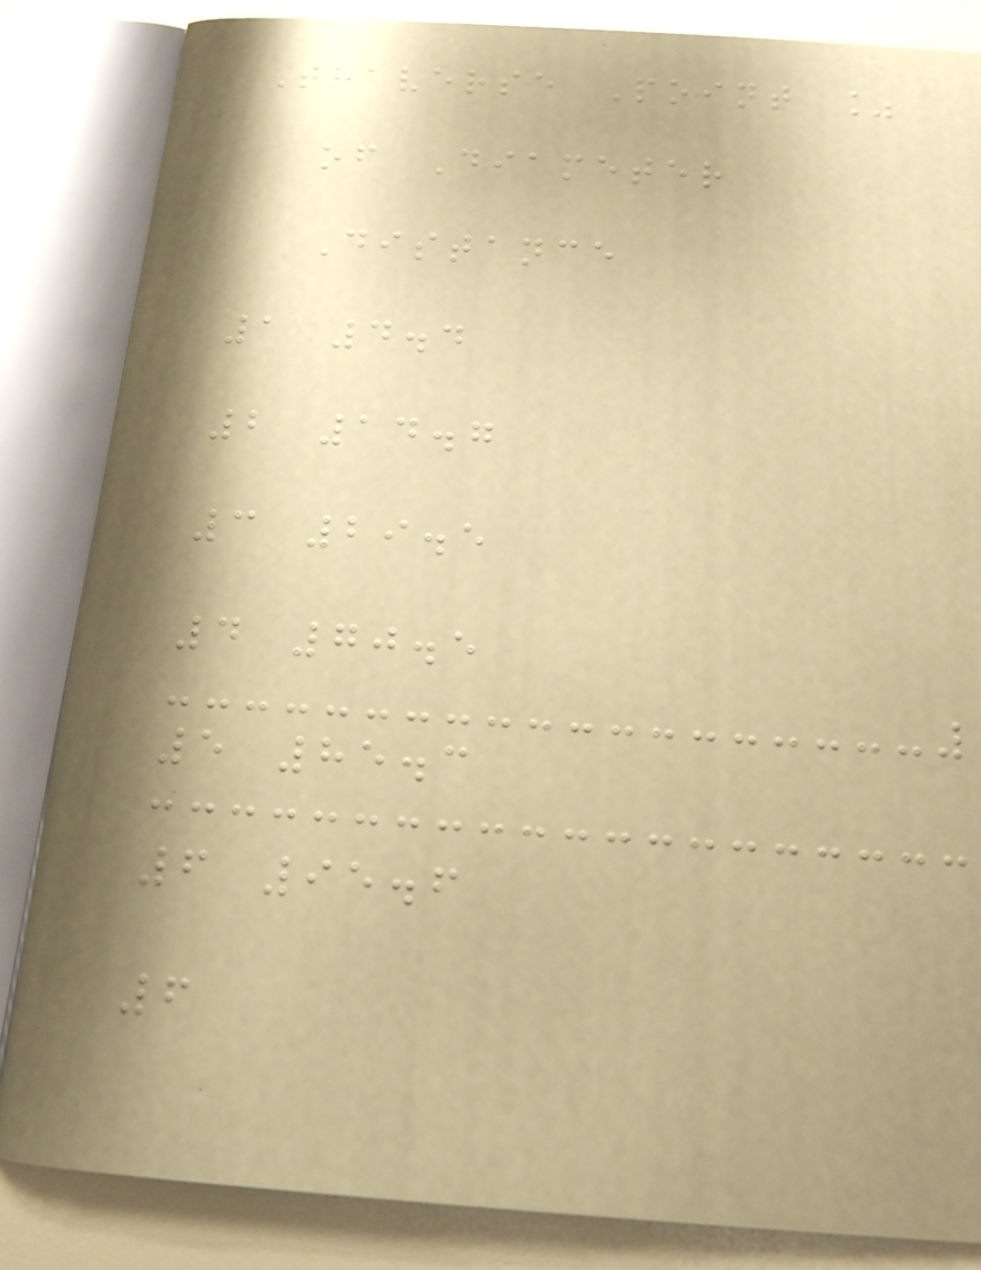Traverse Point %
of Diameter
Distance
1 4.4
2 14.7
3 29.5
4 70.5
5 85.3
6 95.6
6
